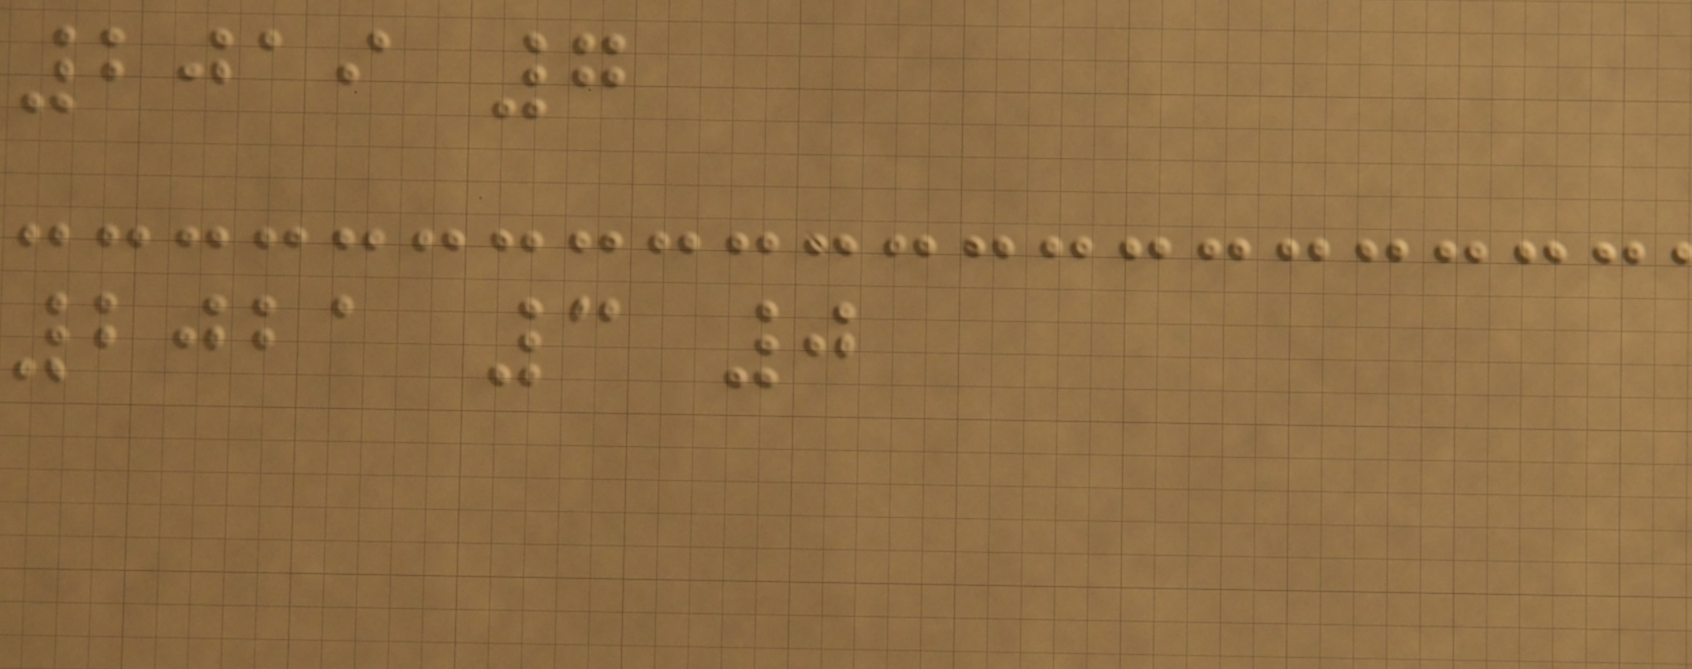2019 7
2021 3 0
